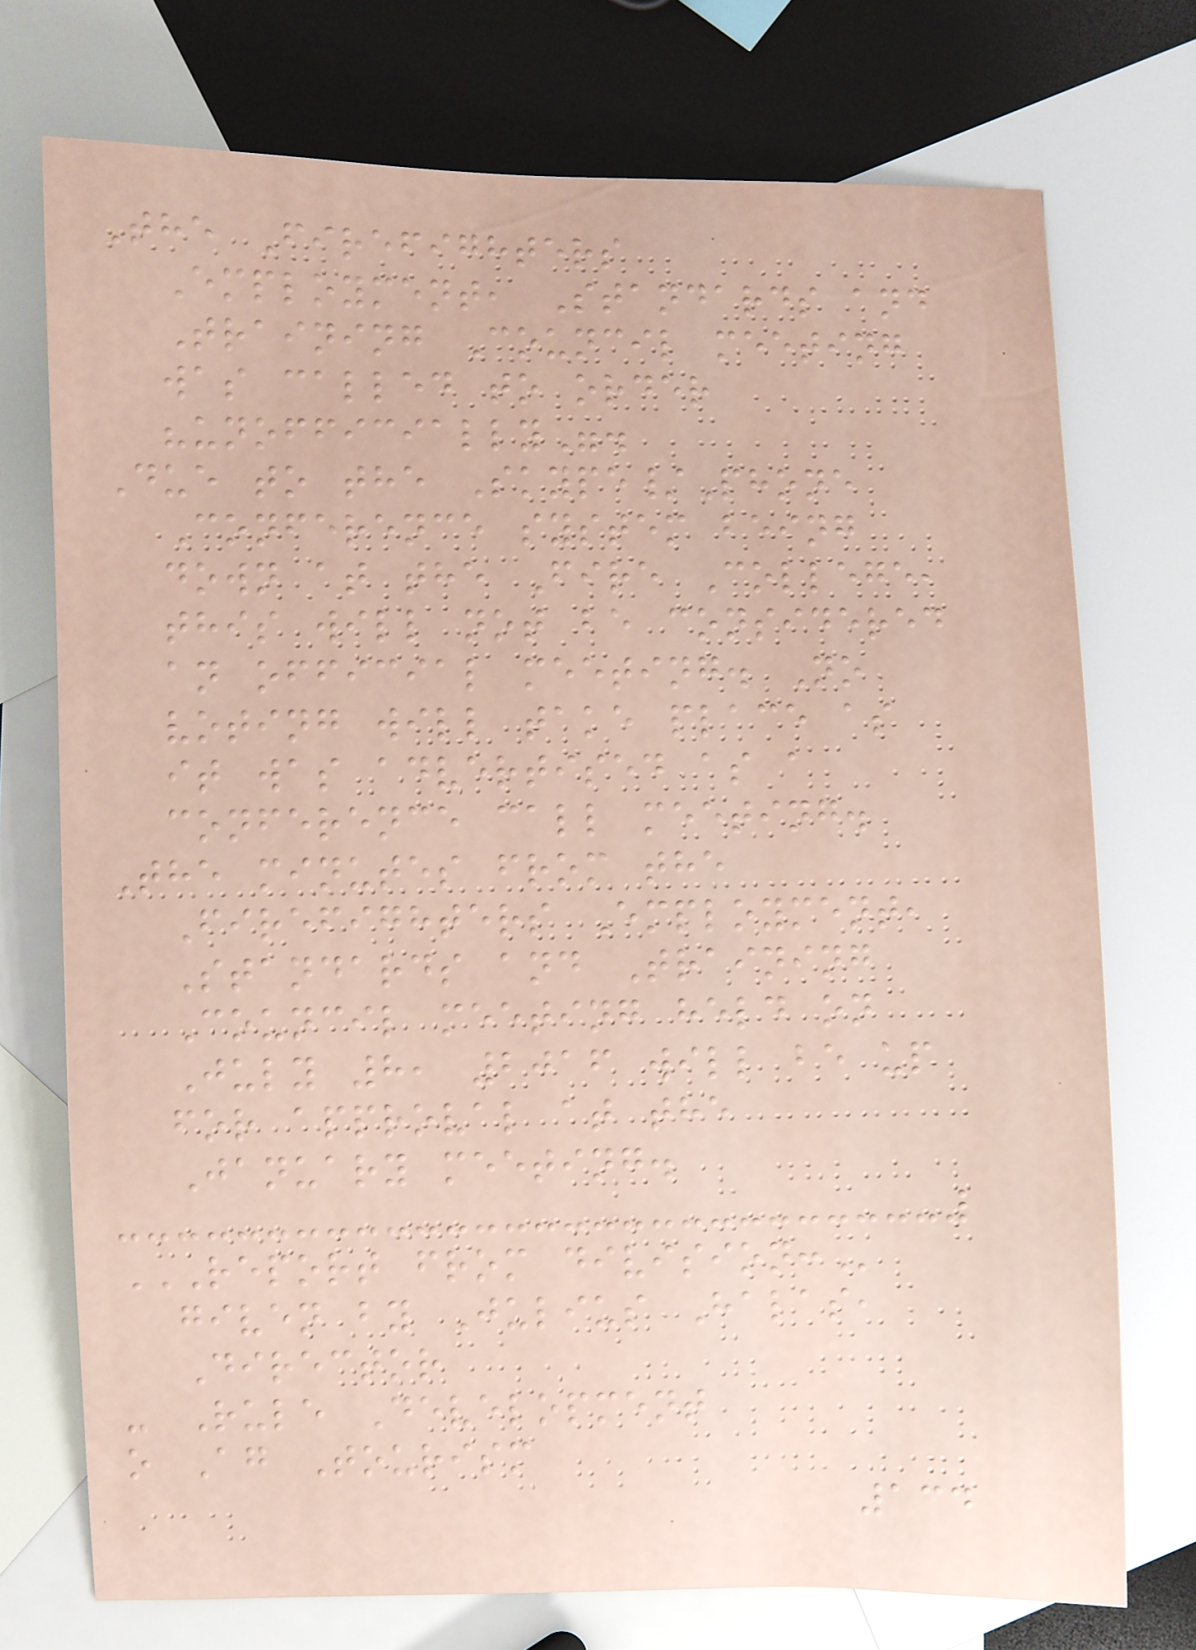The Firefighters
Employment, Standards and
Training Council meeting
was called to order
"unofficially".
Due to the Skype/Phone
Conference system being
down at the Fire College,
this will not be considered
an official meeting. No
voting will take place as
it was advertised as a
conference call meeting.
The minutes from the
Firefighters Employment,
Standards and Training
Council meeting held on
July 8, 2016 will be up
for approval at the
January meeting.
REPORT FROM DIVISION:
given by Julius Halas,
Director
- Rule Development
o Ag Tourism
134
